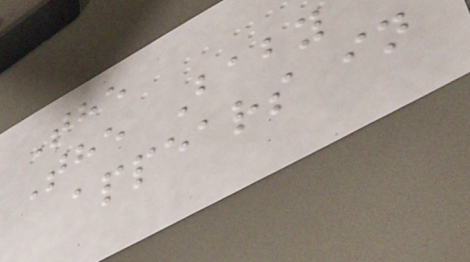The
The Baby
appears in
